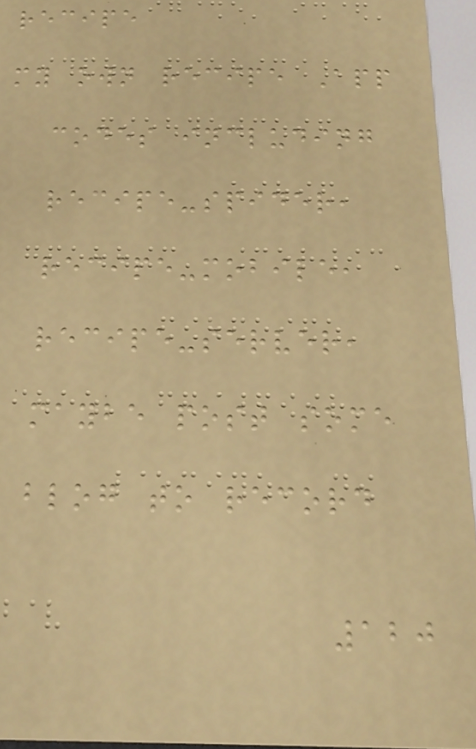recipe
my own recipe App
codes including
recipe-spider,
recipe-mobile,
recipe-server,
maybe post some
blog to record
120
